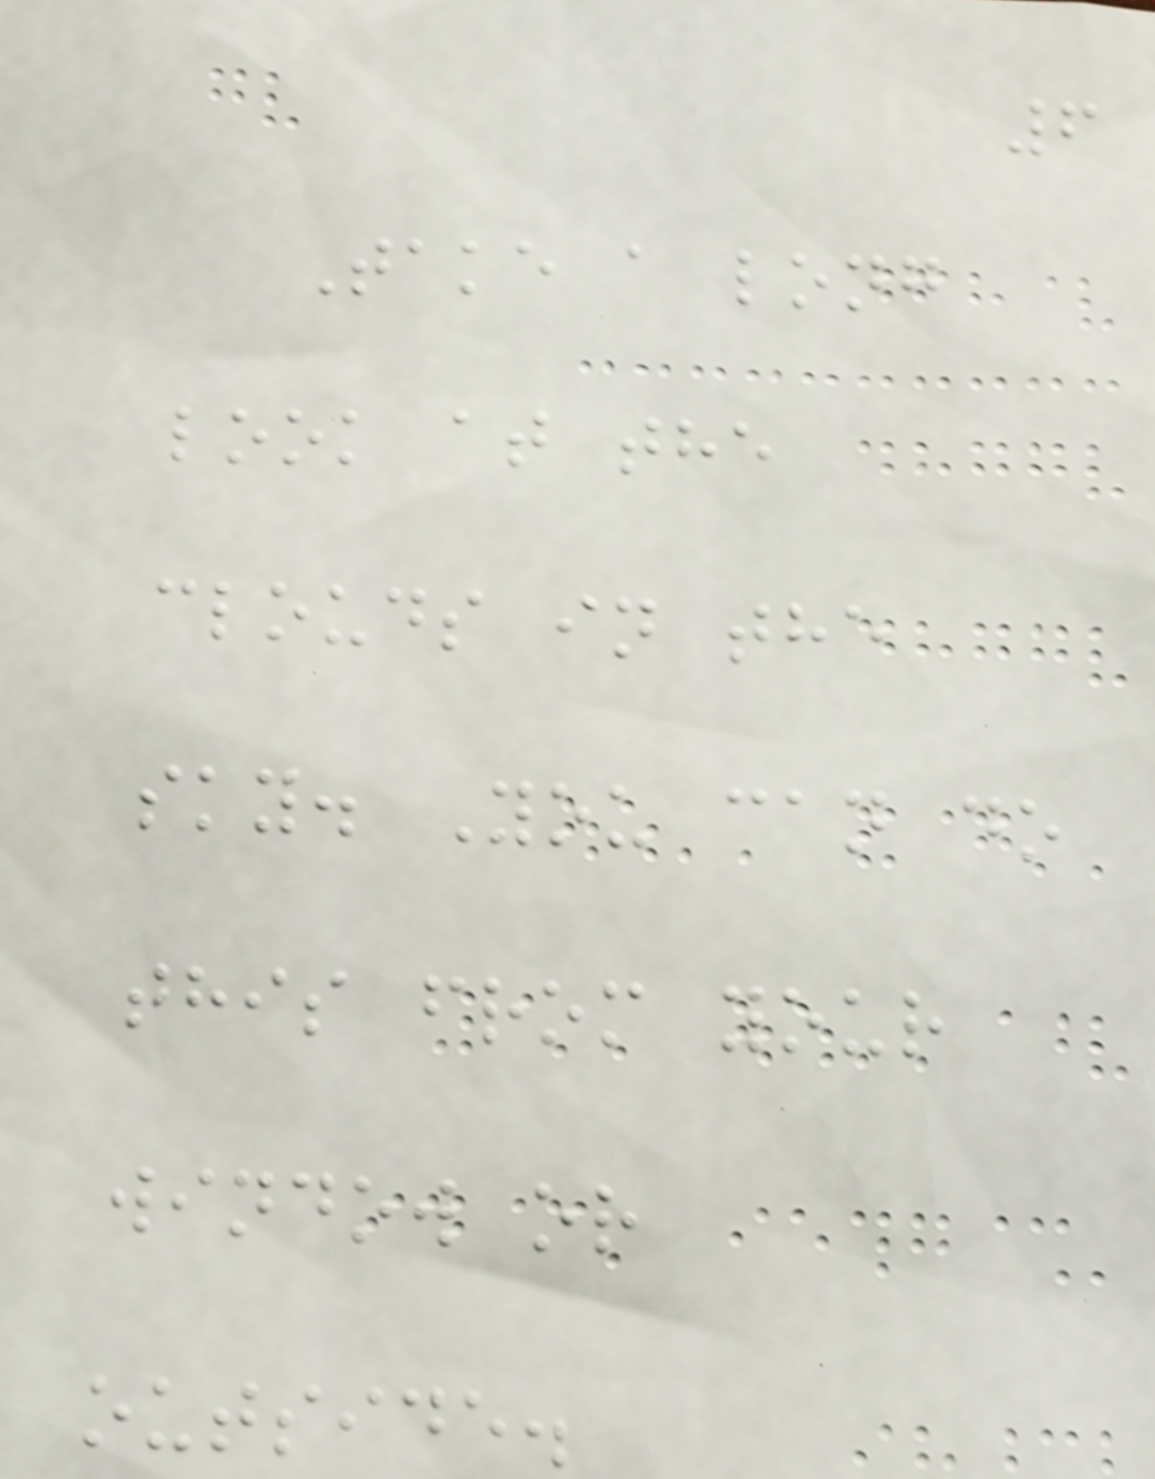6
Take a long
look at the
clouds in the
sky. You can do
this from your
window or
outside.
